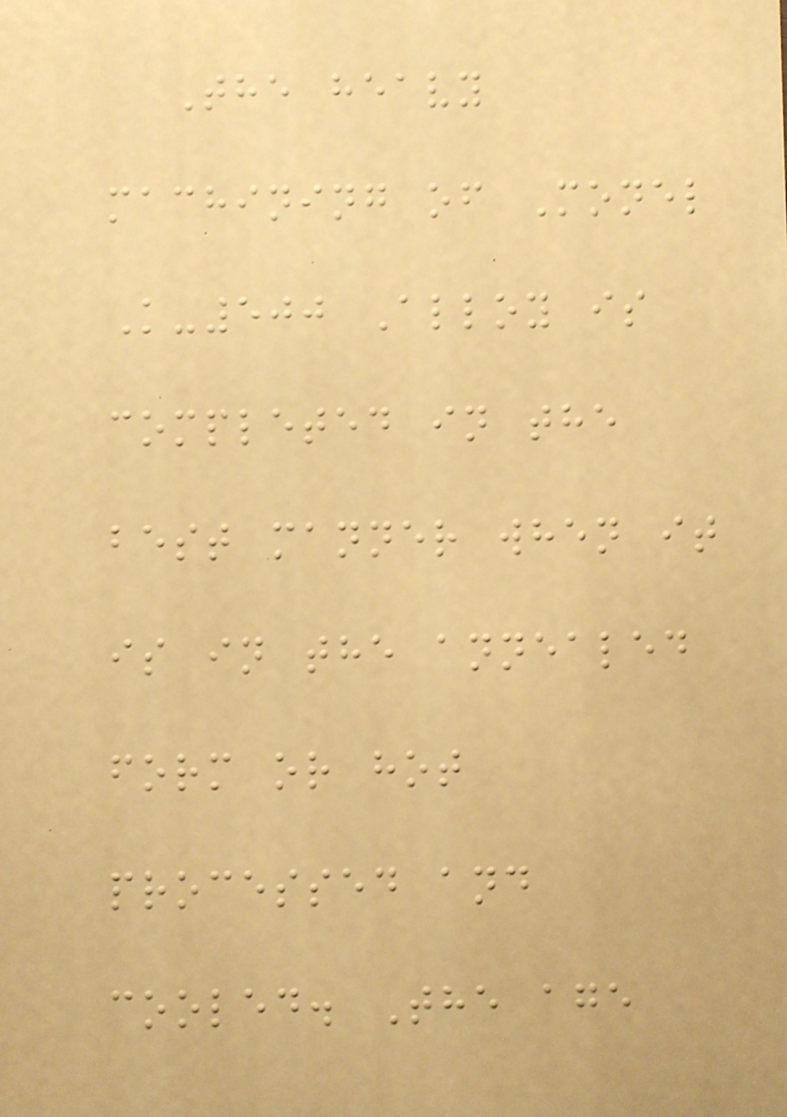The heavy
machining of Monel
K-500 Alloy is
completed in the
best manner when it
is in the annealed
form or hot
processed and
cooled. The age
